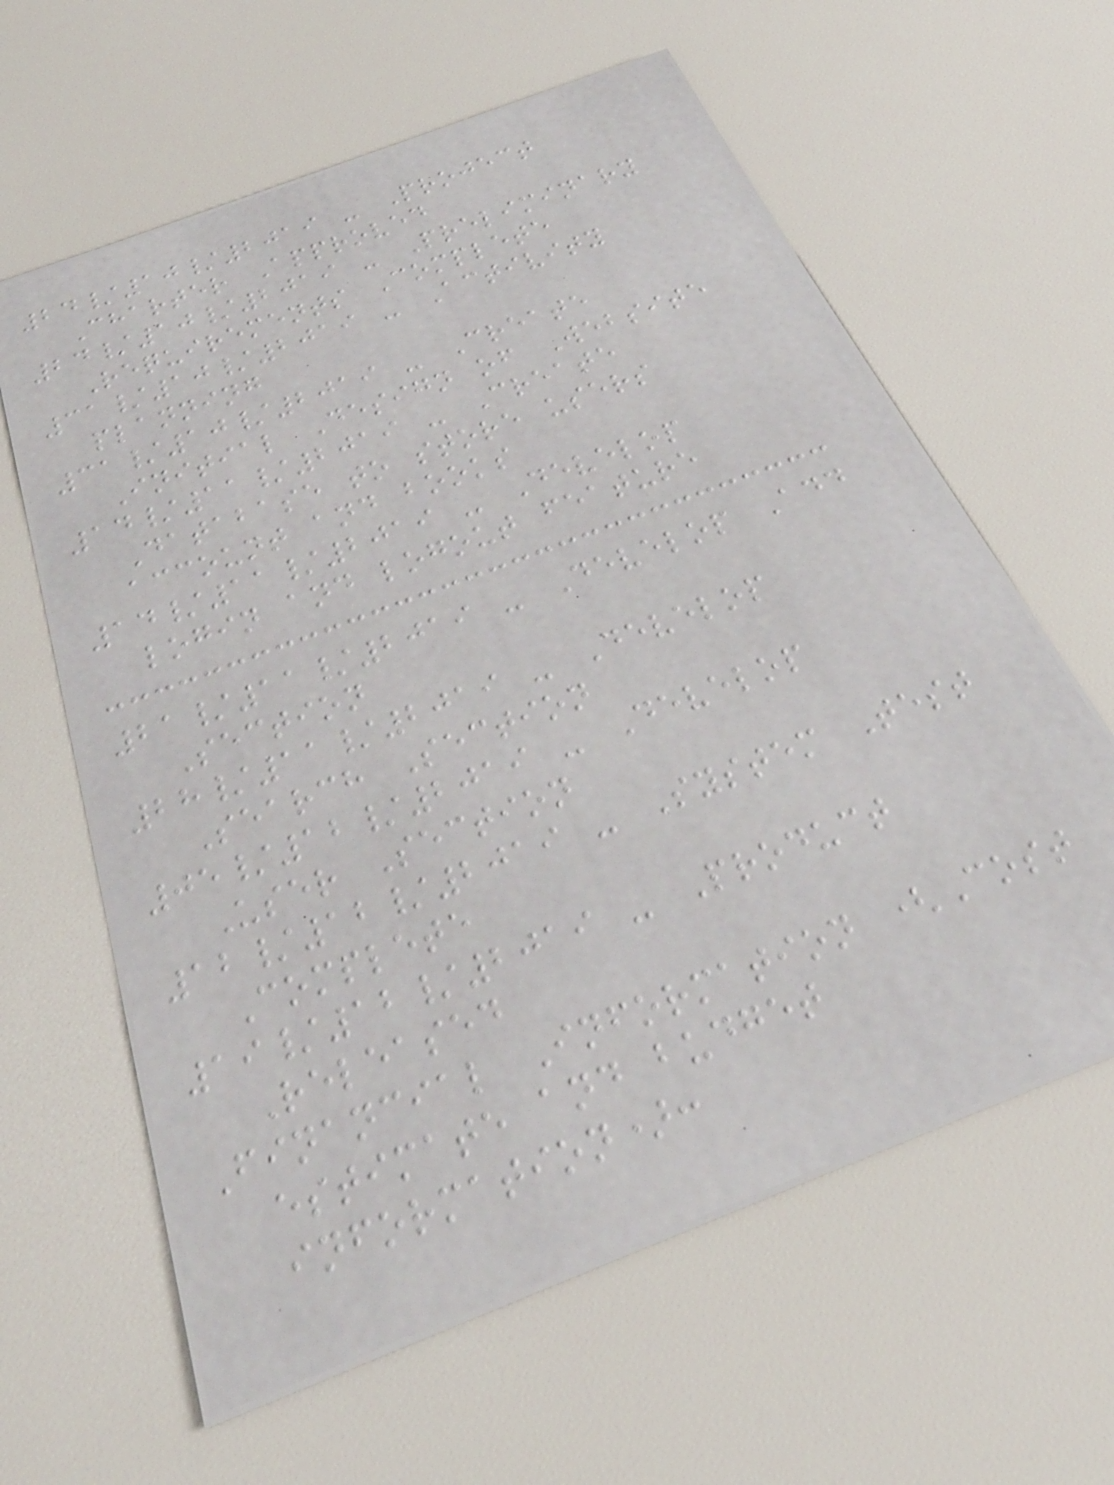24/10/2019 - Project
Charter Approved
24/10/2019 - Preliminary
Requirements Complete
31/10/2019 - Activity
planning
31/10/2019 - Create
Initial Design of Website
14/11/2019 - Create
Database to store users
account and books
14/11/2019 - Develop
login and logout feature
21/11/2019 - Develop Add
Section
28/11/2019 - Develop
Search Section
05/12/2019 - Develop
User Section
12/12/2019 - System Test
Complete
19/12/2019 - Product
Released
Financial Information (Cost
estimate and budget
information):
